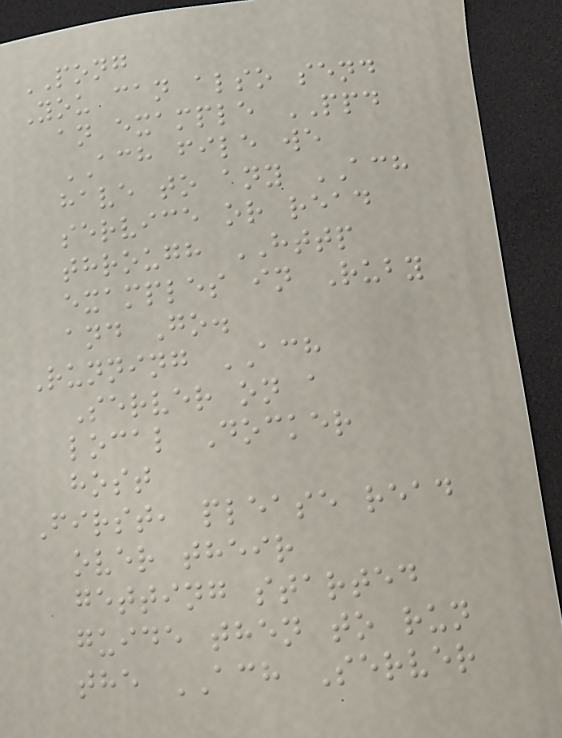PONG
You can also send
an example PPD
ACH file we
have to any ACH
service or read
through HTTP
examples in Ruby
and Go.
Running ACH
Server on a
local Docker
host
First, please read
over their
getting started
guide then to run
the ACH Server
